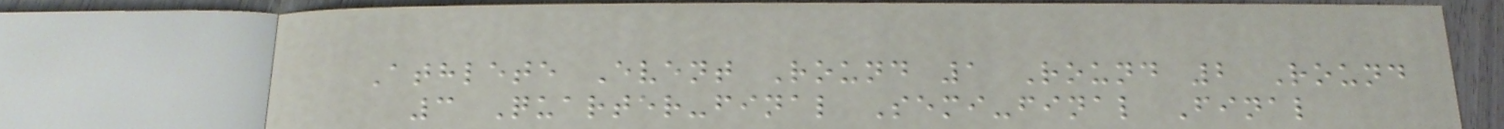Athlete Event Round 1 Round 2 Round
3 Quarter-final Semi-final Final
